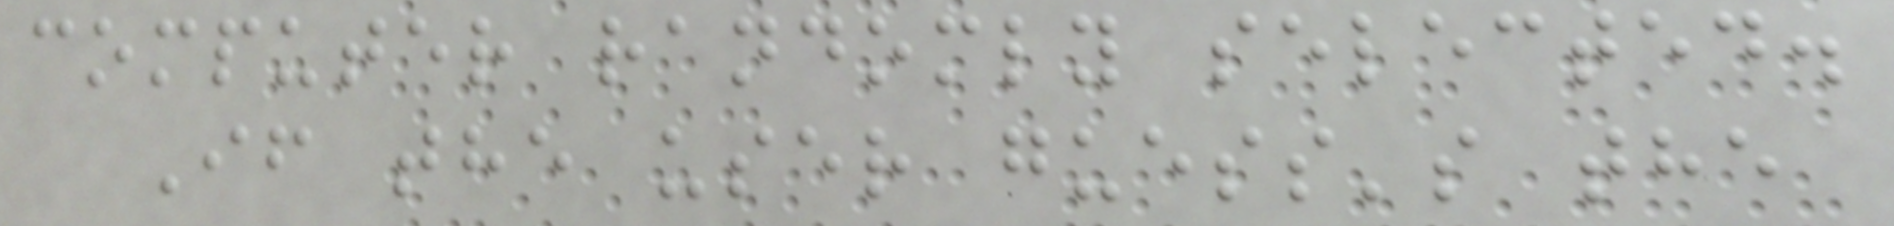computer randomly selected.
If the user guess's the
